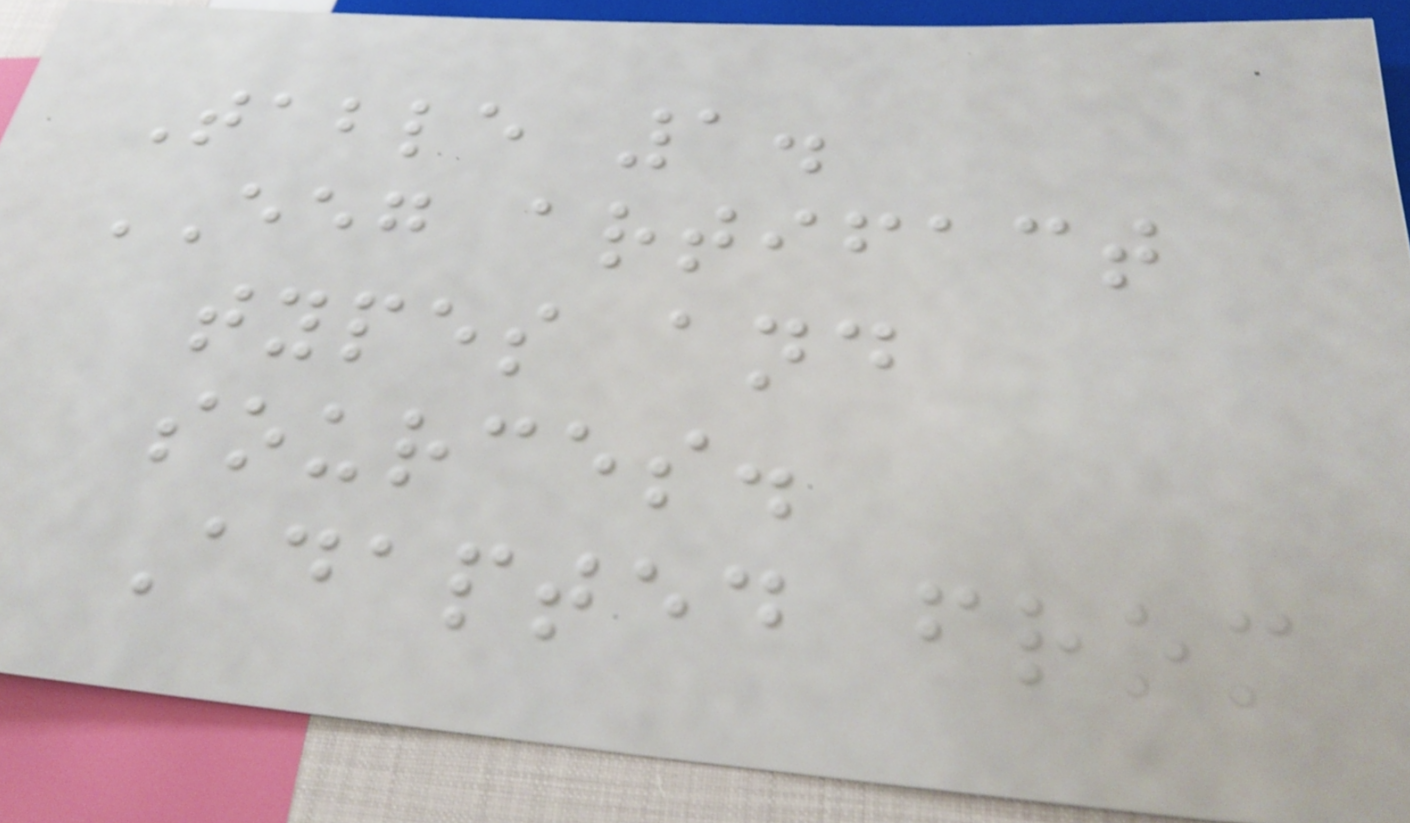Table 1.
EEG artifact
types and
sources.
Adapted from
